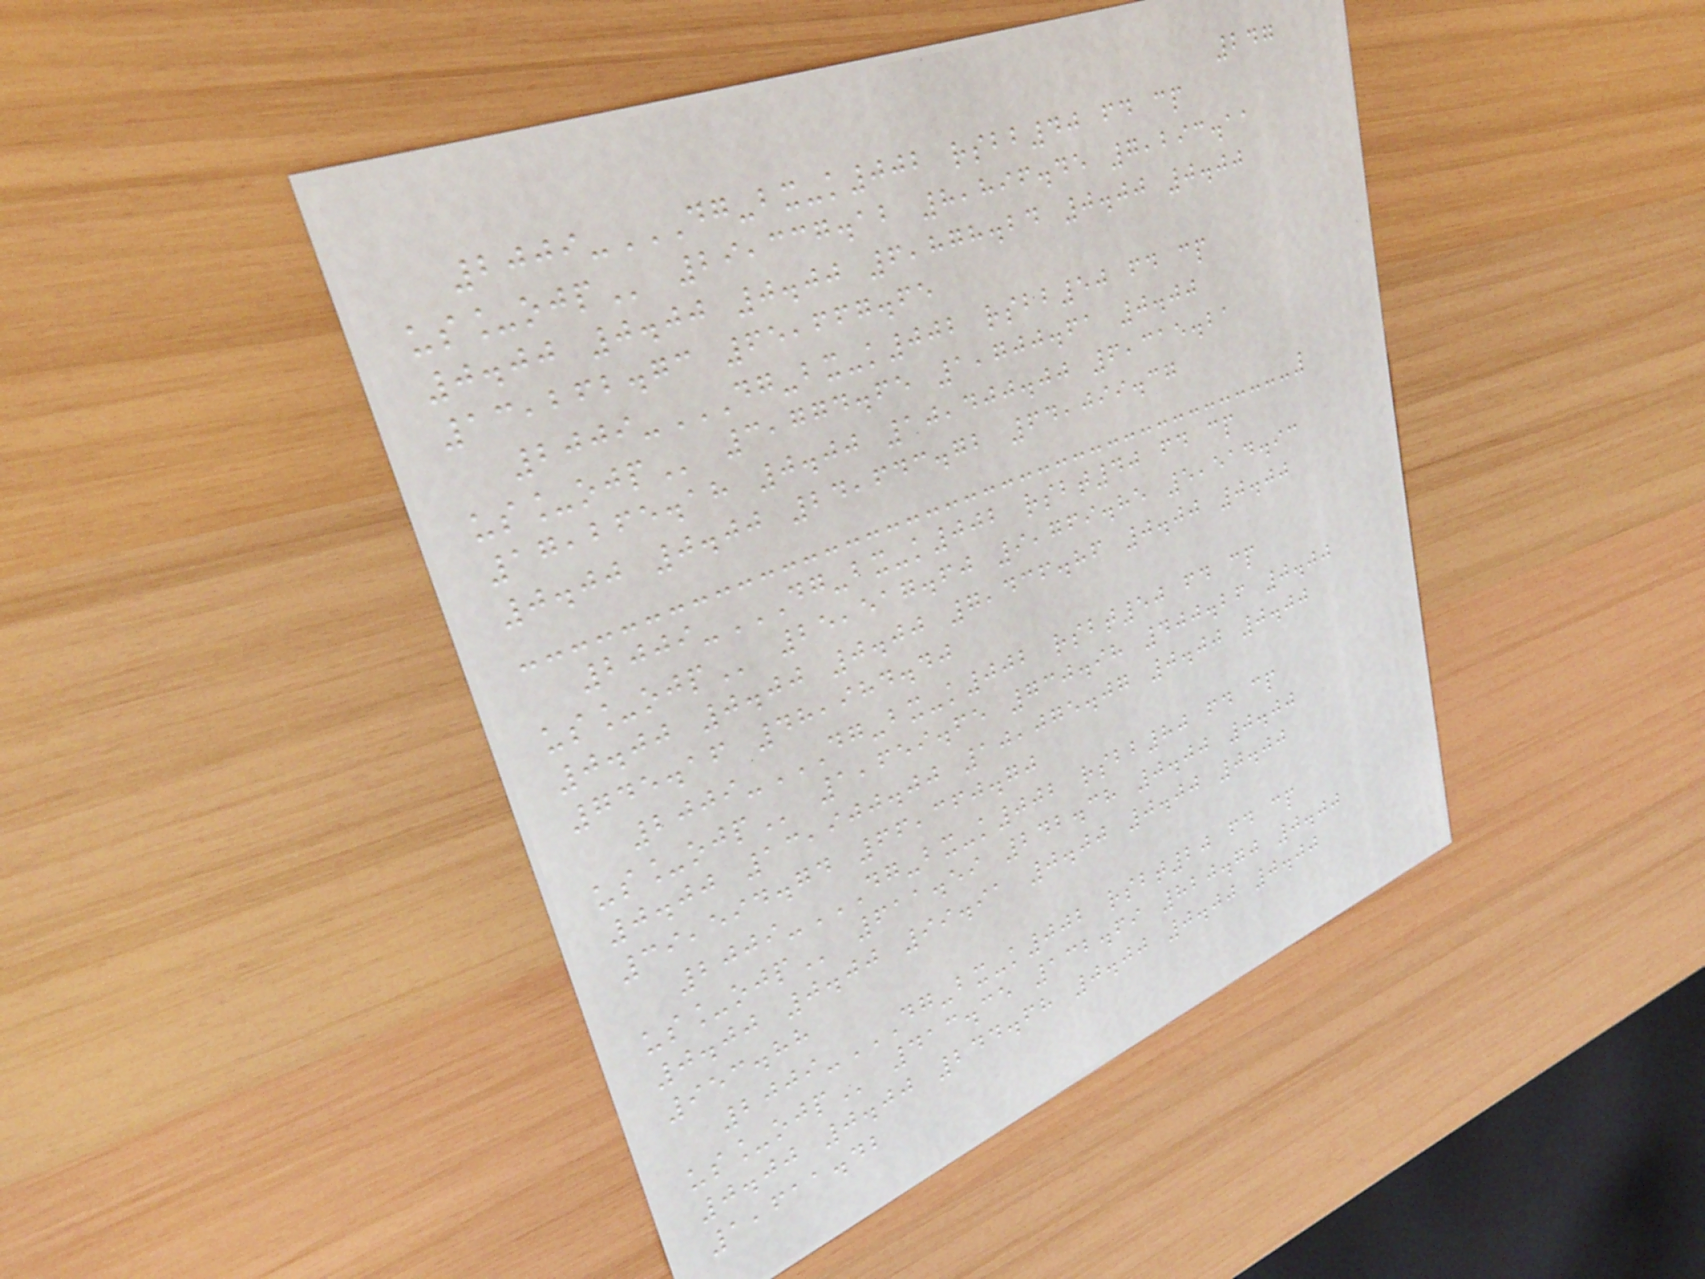247
2009-DG-BX-K002 RSBB40 FD CP
US_OJP 29,337.12 8,896.45 7,293.11
0.00 0.00 0.00 6,878.24 0.00 0.00
13,262.73 65,667.65
2009-DG-BX-K002 RSBB50 FD CP
US_OJP 3,774.65 1,700.61 0.00
17,265.18 0.00 10,400.00 6,315.21
0.00 0.00 24,643.72 64,099.37
2009-DG-BX-K002 RSBT40 FD CP
US_OJP 25,517.60 9,769.85 5,514.93
0.00 0.00 0.00 7,436.86 0.00 0.00
745.16 48,984.40
2009-DG-BX-K002 RSBT50 FD CP
US_OJP 1,659.65 730.98 400.26 0.00
0.00 13,900.00 10,075.07 0.00 0.00
39,594.74 66,360.70
2009-DG-BX-K002 RSBB80 FD CP
US_OJP 611.59 242.38 0.00 0.00
0.00 0.00 99.91 0.00 0.00 0.00
953.88
2009-DG-BX-K002 RSBT20 FD CP
US_OJP 413.35 132.69 820.70 0.00
0.00 0.00 244.68 0.00 0.00 0.00
1,611.42
